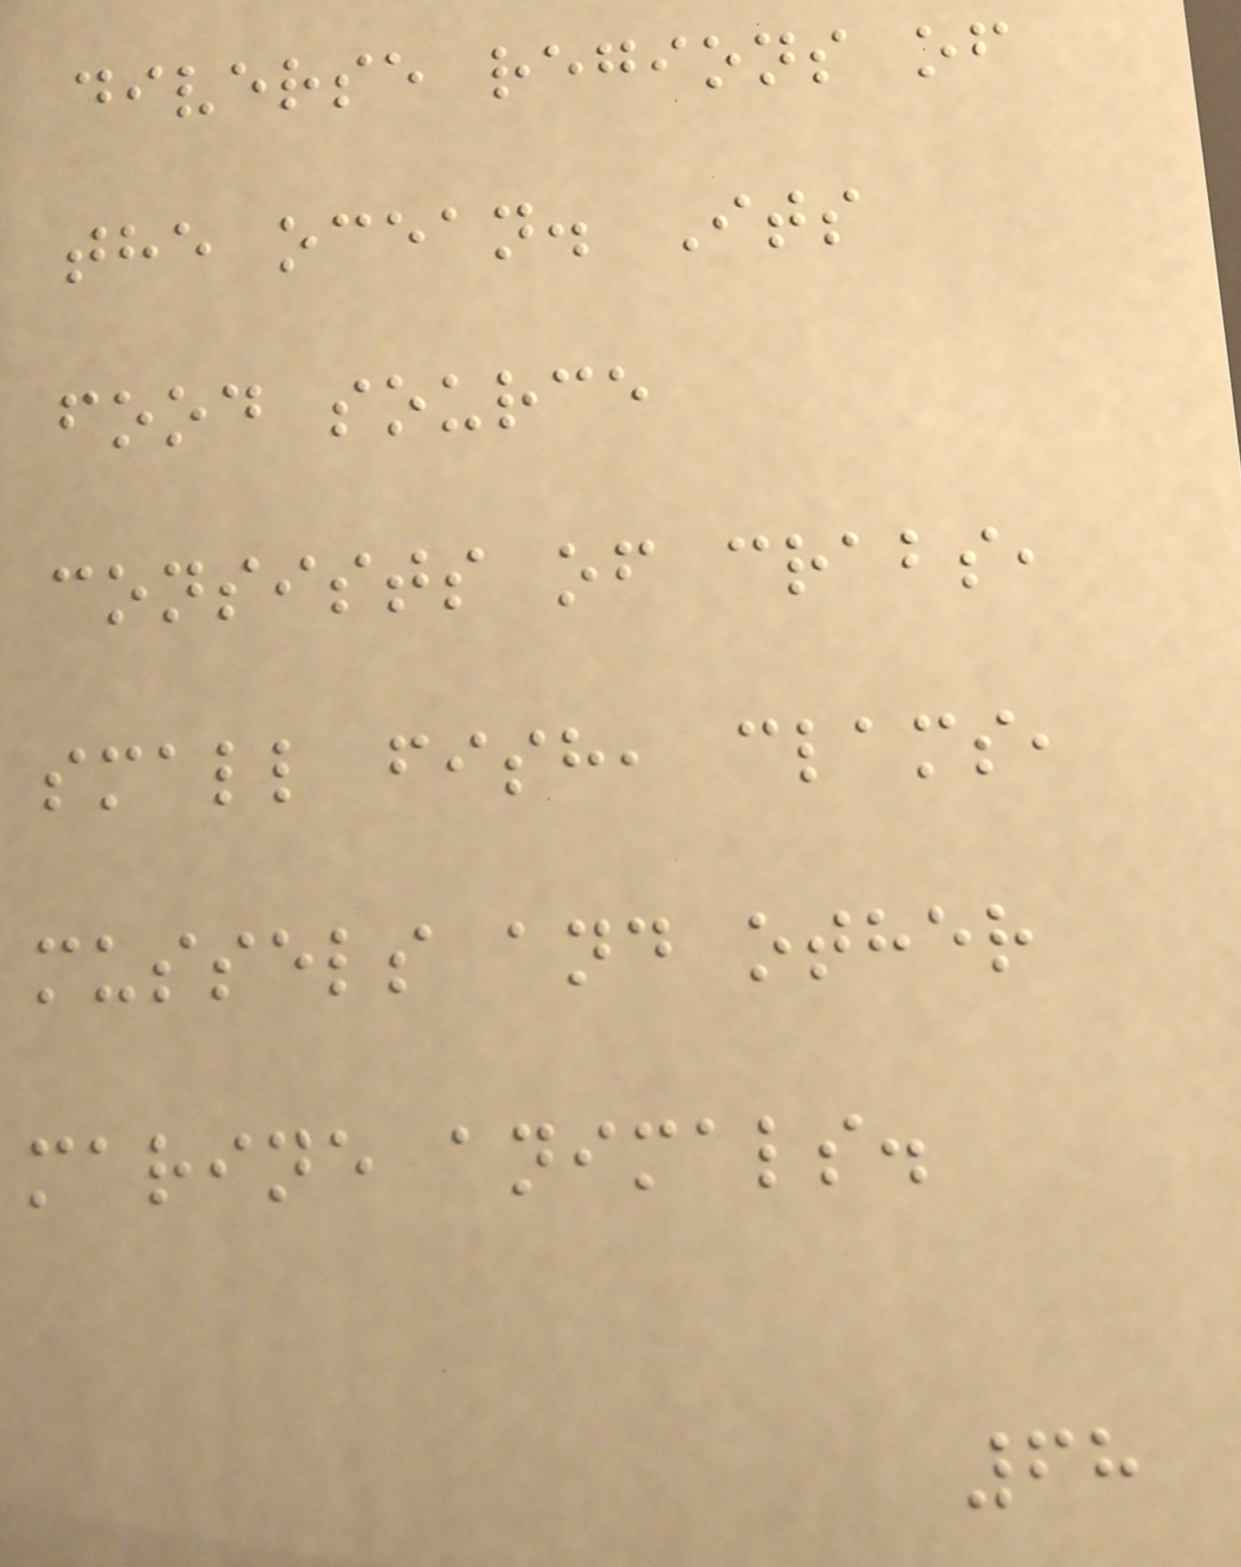diverse regions of
the ocean. Its
food source
consists of crabs,
small fish, clams,
mussels and other
marine animals.
68
